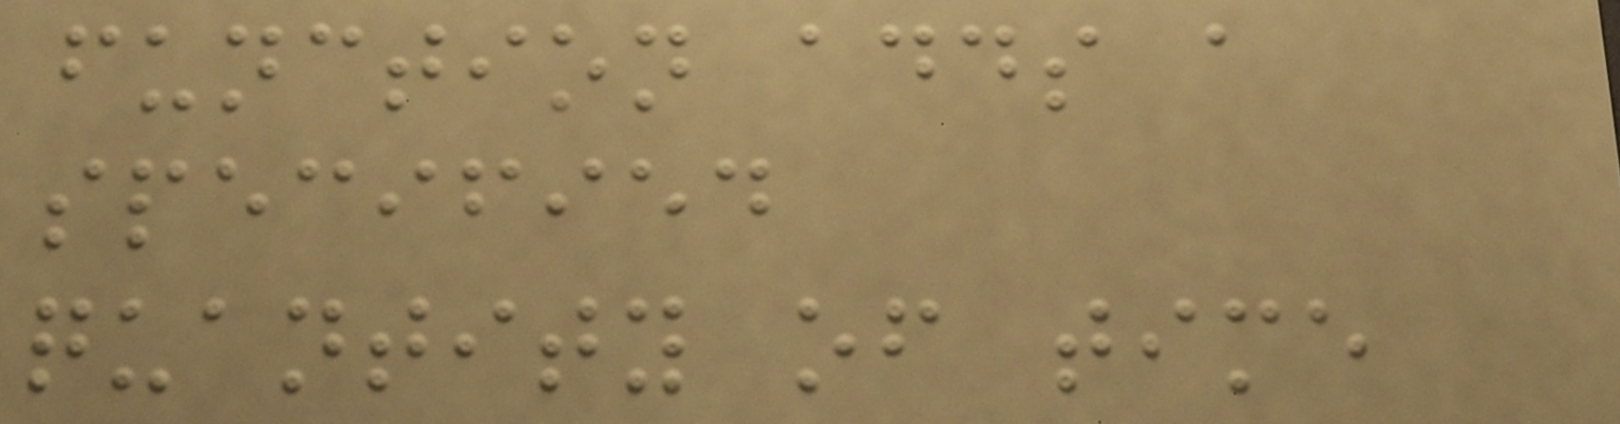function adds a
specified
quantity of time
